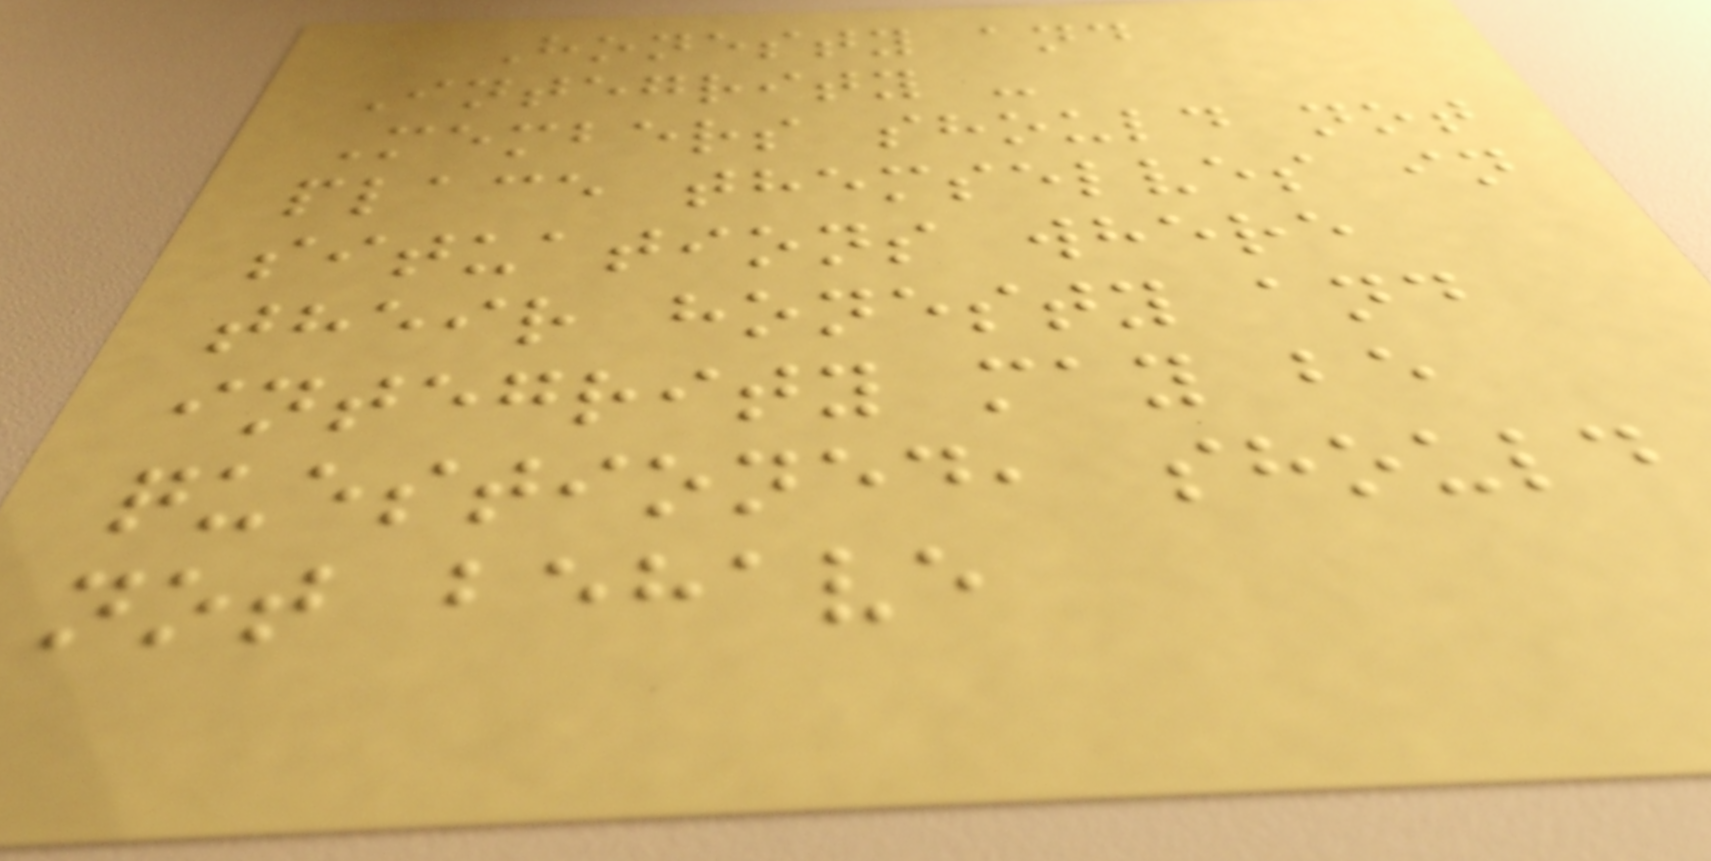Honesty and
Integrity -
Members should not
place themselves in
situations where
their honesty and
integrity may be
questioned, should
not behave
